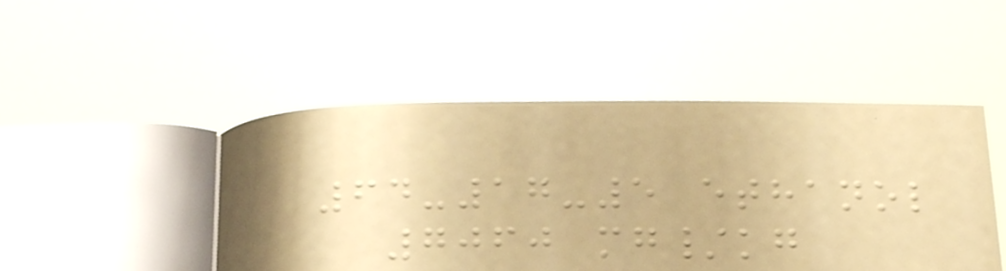64-17-5 ethanol
7060 mg/kg
